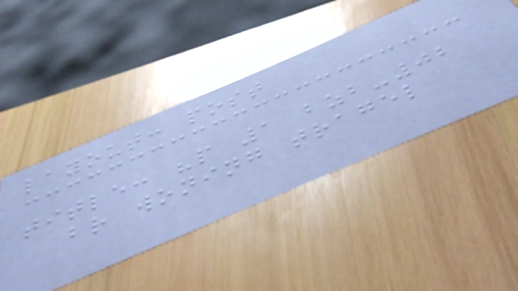layout: post
title: "p 1 bzb-02
br woning tragel
